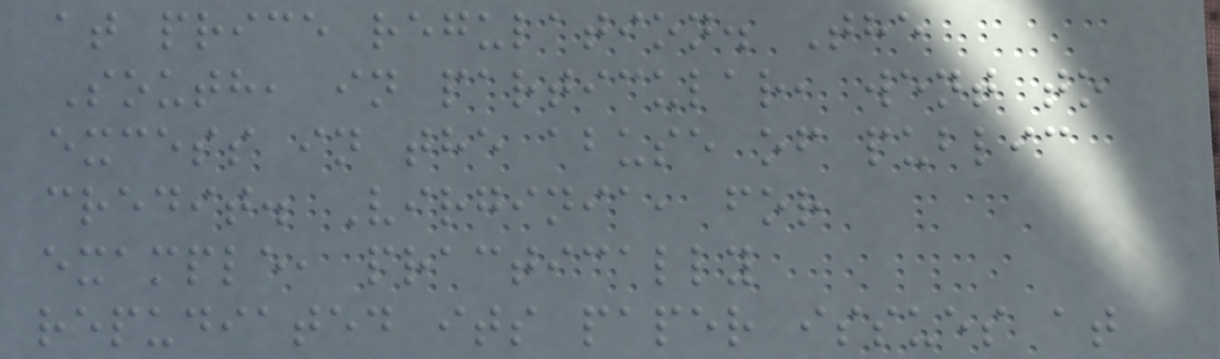at price regulation. The
South, in particular, went to
excess in the abuse of public
credit. Virginia, for
example, practically
repudiated its paper issues at
